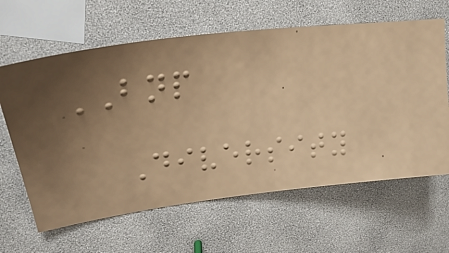BNP
Diversity
